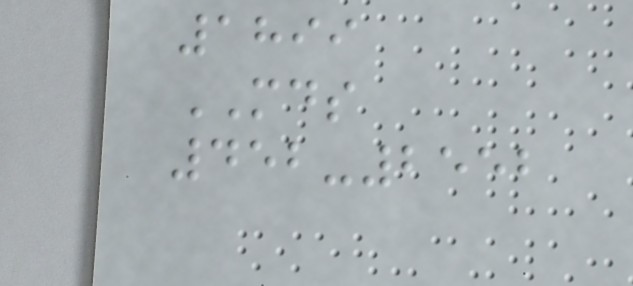1899
MDS
452-2552
